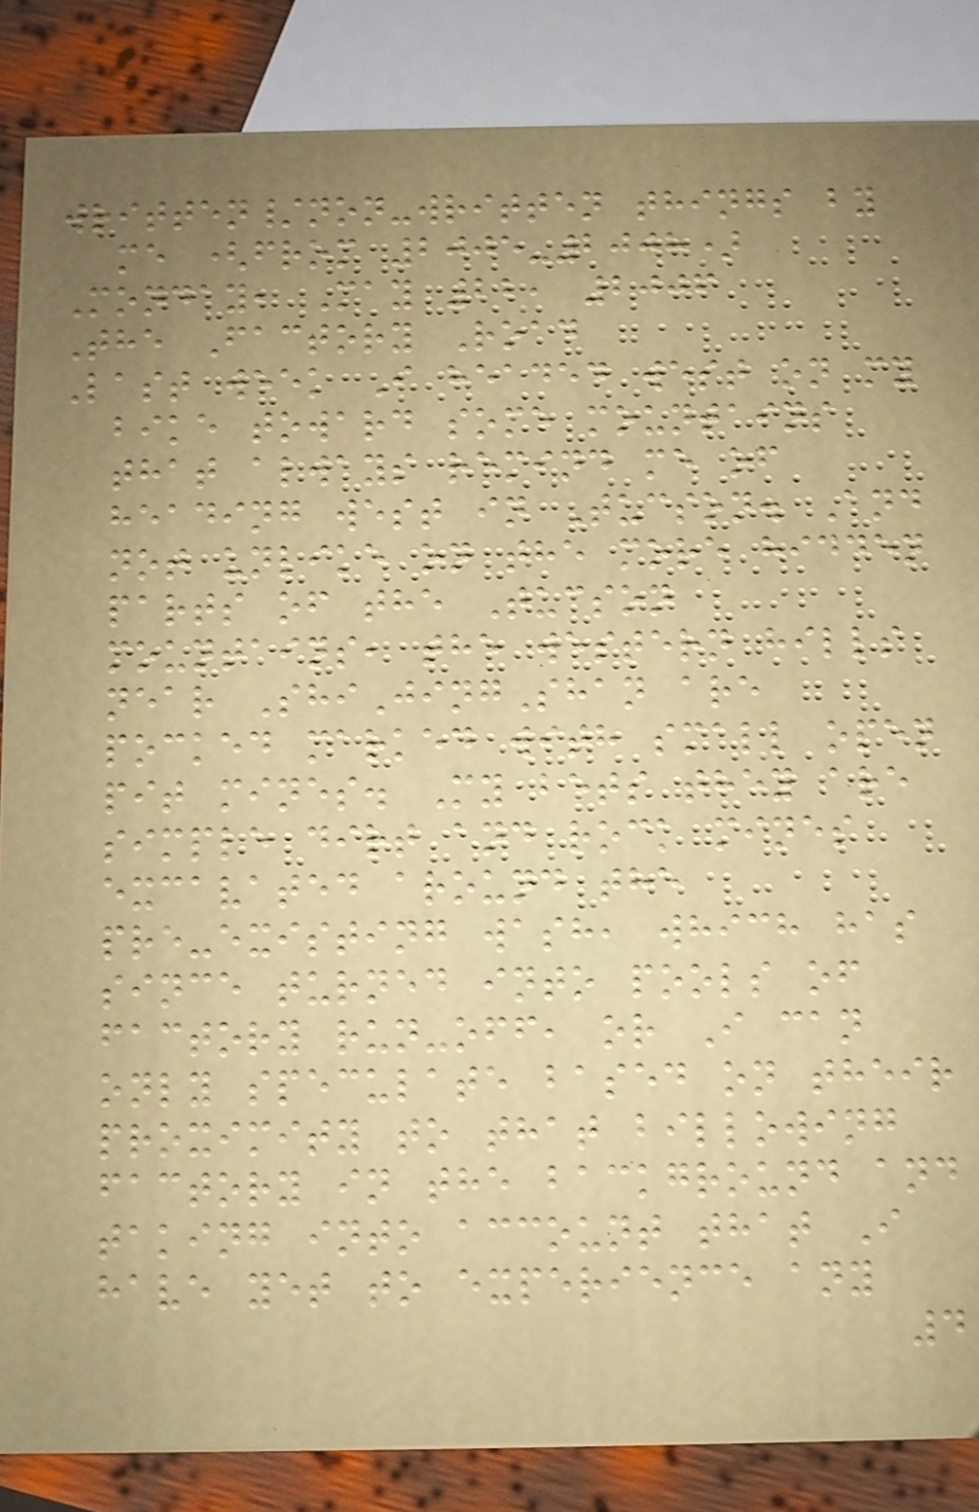written/non-written things by
me (from 2005-2008)
Monday, May 22, 2006
The Factory Road
Last week I headed west on my
bike toward some mountains
that always remind me of
heading west in Tucson. And
not unlike on the more hidden
parts of the Tucson
mountains, the western hills
near ShiJingShan are
pocked marked with small open
pit mines. My bets they are
simple dirt and rock mines
excavated around the
pre-existing wash, which has
since turned into pools of
factory run-off, or I can
only speculate based on their
proximity to that billowing
factory in the background and
taking into account that I
have yet to experience any
4
